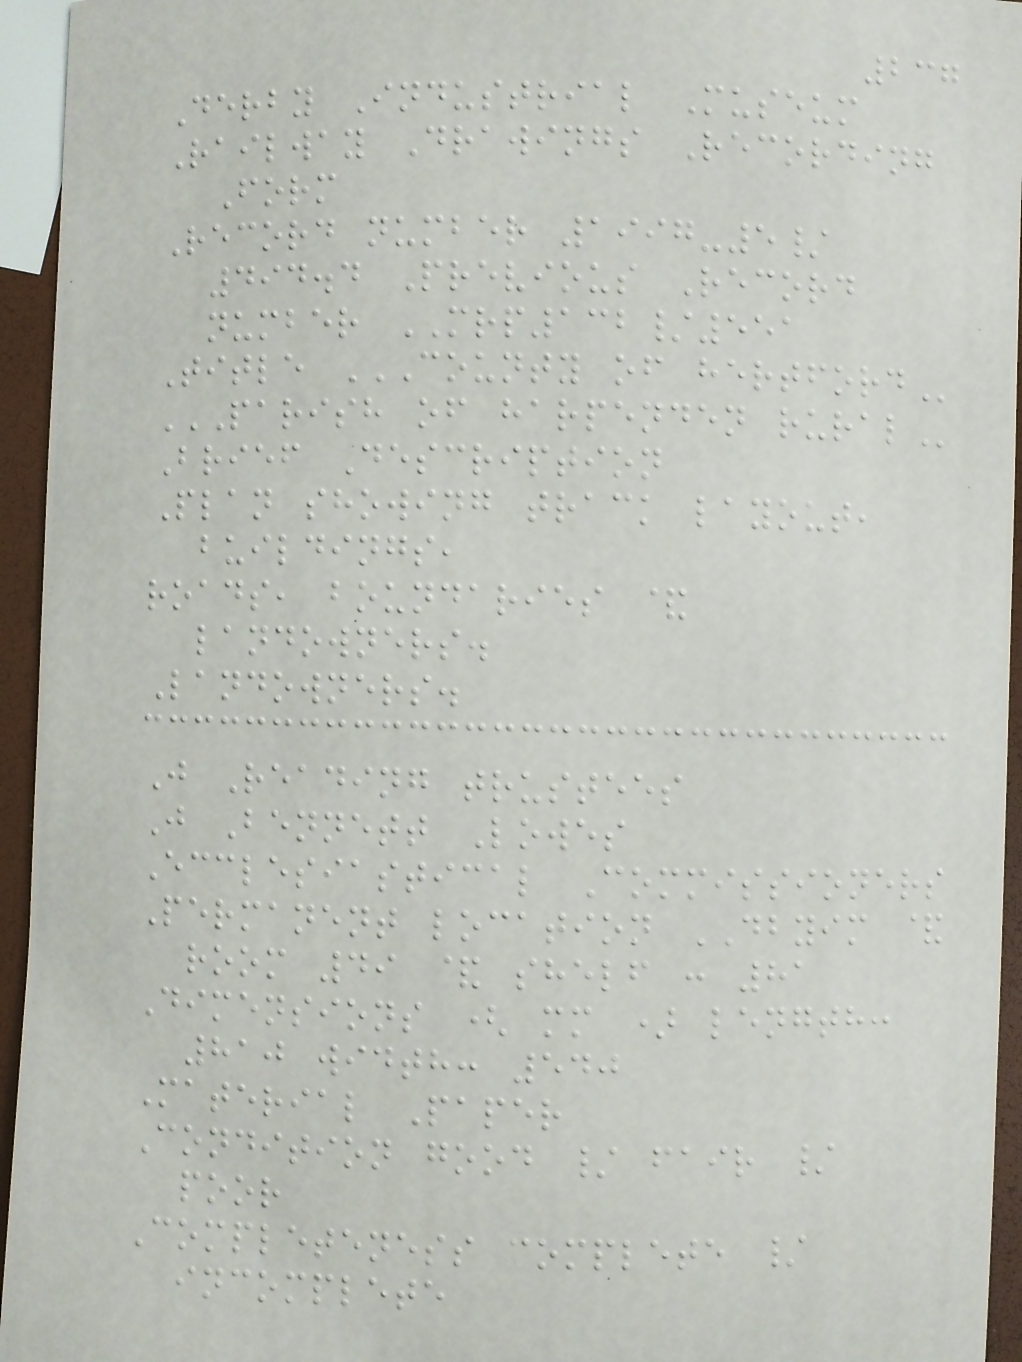237
Derby Industrial Museum
Railway Drawings Recording
Form
Record number 1997-5/
494.4 Previous Record
number MRP132/551
Title COUNTY OF HERTFORD
PARISH OF HARPENDEN RURAL
Brief Description
Plan showing track layout,
buildings,
roads, boundaries &
landowners.
Landowners.
J Reading trustees
J Bennett Lowes
Ecclesiastical Commissioners
Permanent location DBYIM &
room 49 & shelf : 81
Dimensions ( mm ) length:
810 width: 540
Material Paper
Condition good / fair /
poor
Completeness complete /
incomplete
